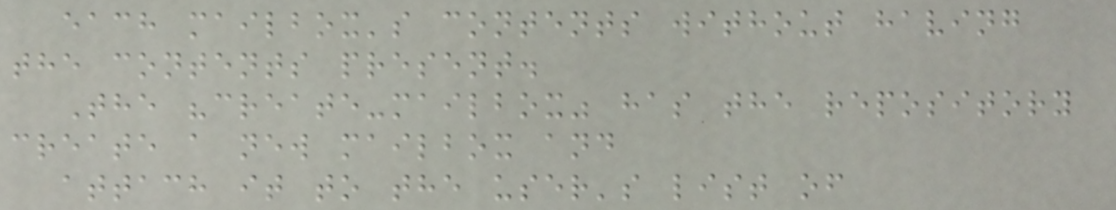each mailbox's contents without having
the contents present.
The "create-mailbox" has the repository
create a new mailbox and
attach it to the user's list of
